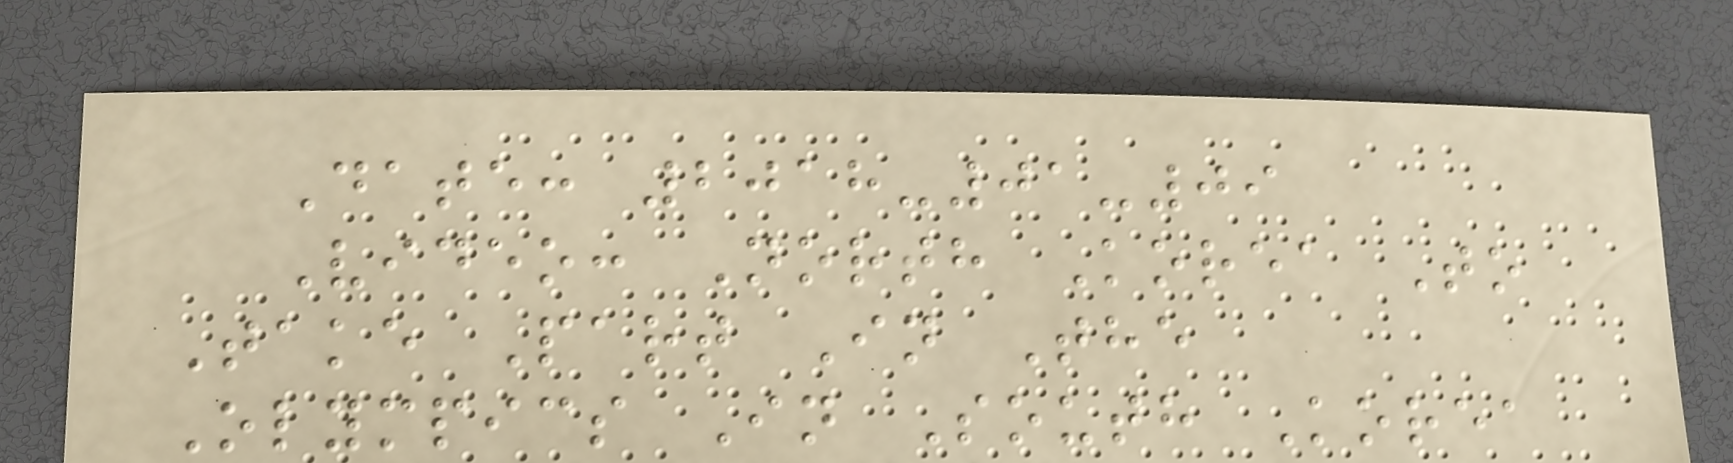Date: 2018-01-09
Video: North Korea To
Take Part In The
Olympics In South Korea
